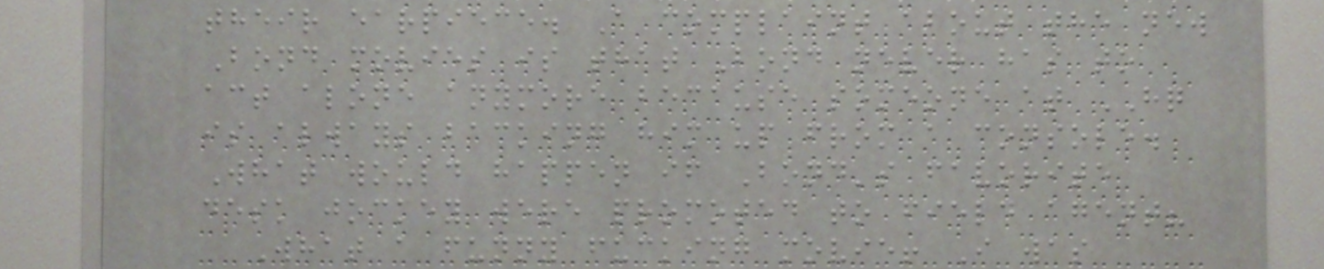their earpiece. A complaint about the new
Bond movies is that Bond never has to
act alone anymore because someone at HQ
is always backing him up from a console.
What would happen if Bond's favorite
desk jockey were promoted to field agent?
What a funny fucking movie! I was
